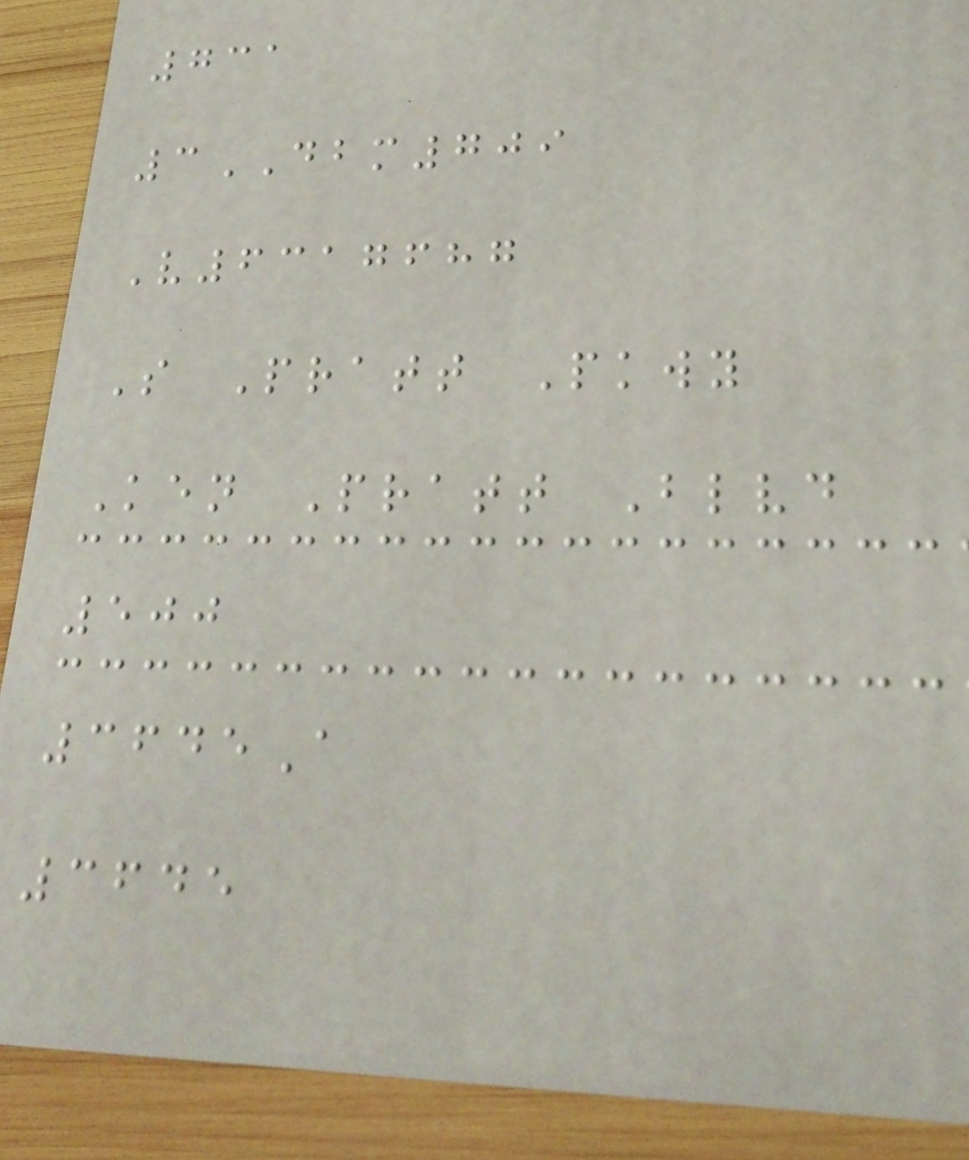731
3DBM709
V6317687
S Pratt Pkwy
Ken Pratt Blvd
500
3645A
3645
